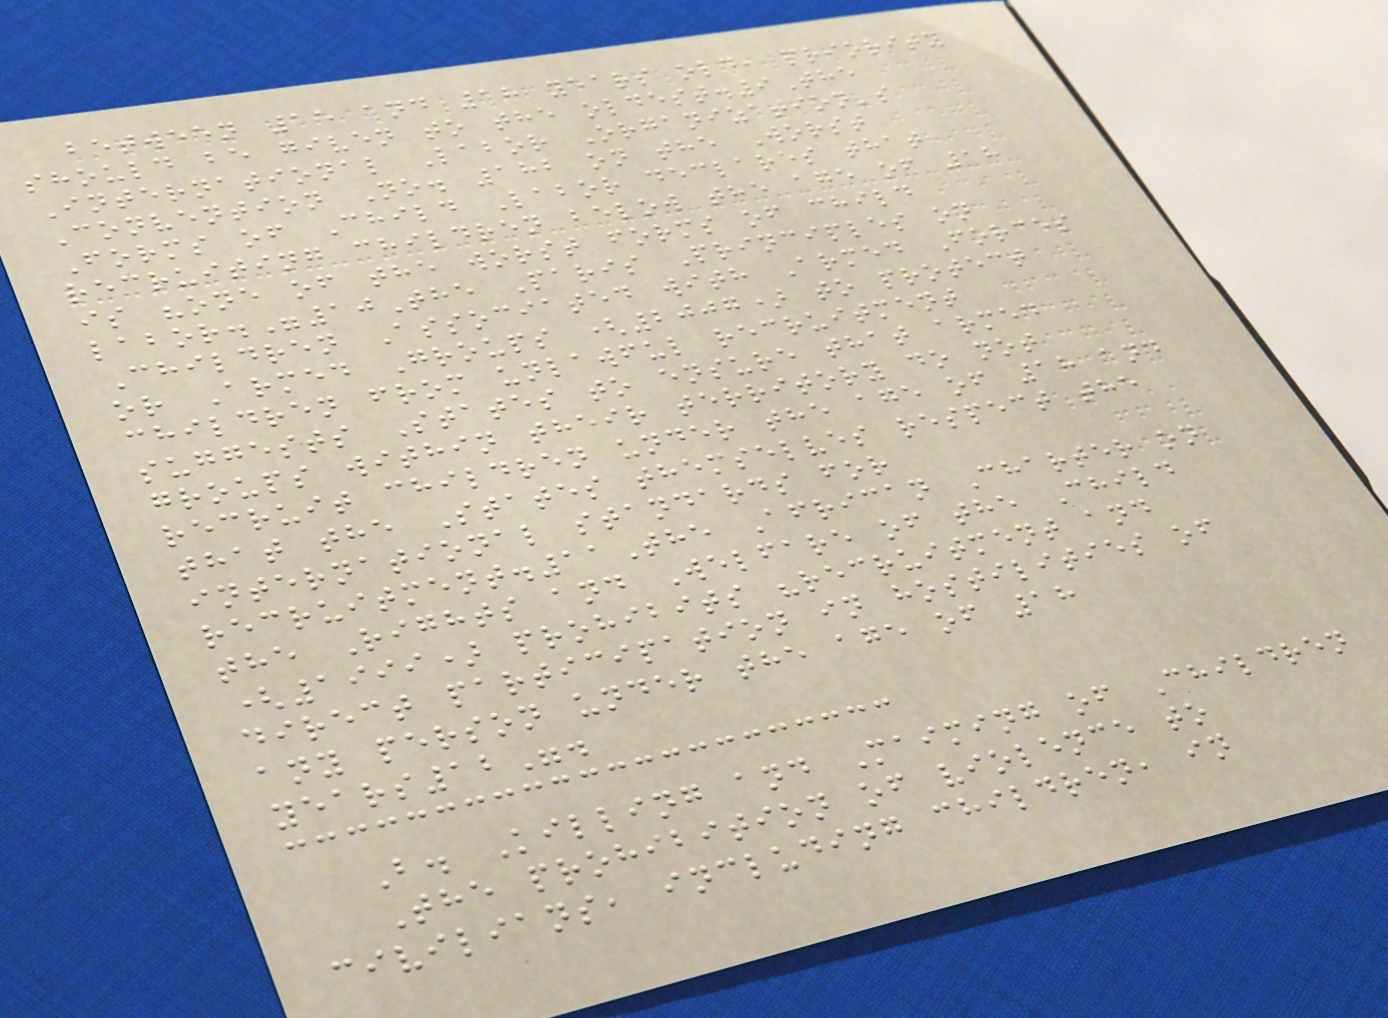between 15 and 18 years old, priority
should be given to the oldest.9The
International Labor Organization's
Convention No. 182 on the Worst
Forms of Child Labor declares that
recruiting children below the age of 18
is "one of the worst forms of child
labor."10The Paris Principles on
Children Associated with Armed Forces
or Armed Groups (2007) to protect
children from unlawful recruitment
suggests States to ensure that armed
groups within their territory do not
recruit children under the age of 18 and
that the States themselves respect the
international standards for
recruitment.11The African Charter on
the Rights and Welfare of the Child
(1999) prohibits "recruitment and
direct participation in hostilities of
any person under the age of 18
years12".
B. Killing and Maiming of Children
The prohibition of violence to
civilians, including children, in
